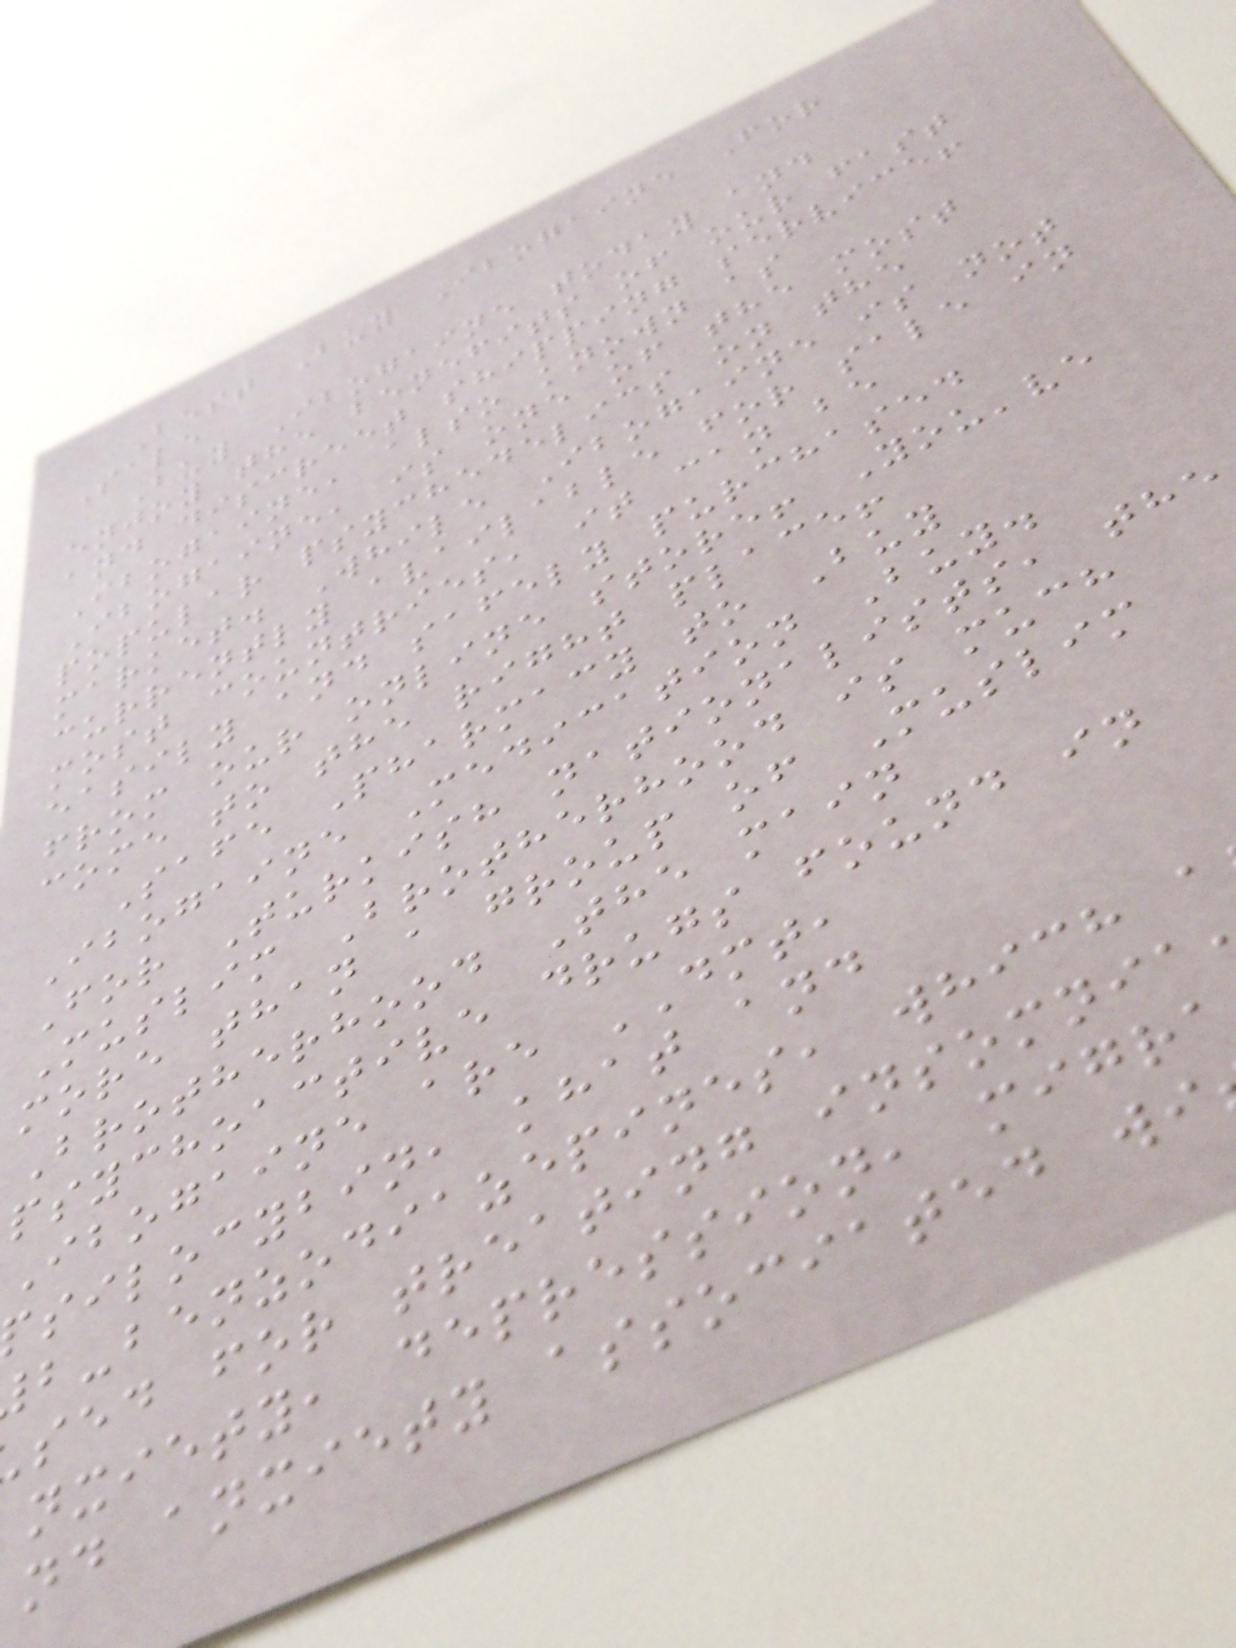Best Buy Ibogaine For
Sale
Buy Ibogaine today and
enjoy the benefits of our fast
and discreet shipping service!
Ibogaine, also known as
Ibogaine, is one of the most
popular psychedelics on the
market. While Ibogaine is not
currently available for sale in
most countries, it can be
easily and safely purchased
from our online store! You've
come to the right place!
Safe Pharmacy to Buy
Ibogaine Medication Buy.
For Turkish nationalists, the
Muslim Brotherhood is much
more than a group of Muslim
Brotherhood The main
psychoactive drugs found in
Ibogaine are DMT,
silocybin, khat and
b-benzodiazepines, which a
sed for treating insomnia
nxiety, depression, migra
nd anxiety associated wi
